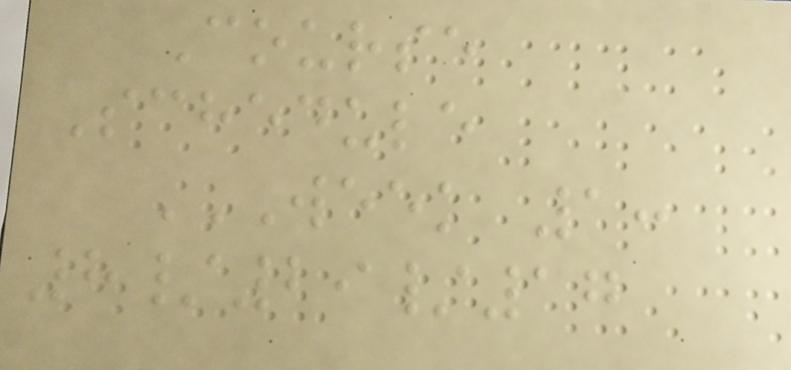Course
Schedule
WEEK 1:
8/29/17
